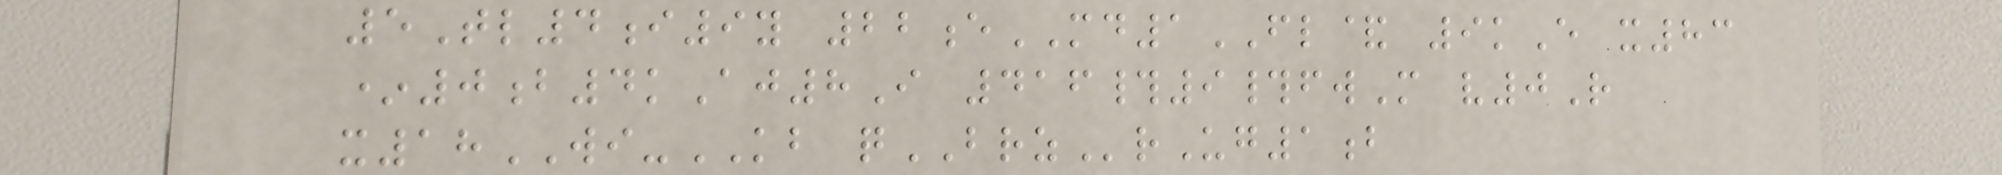5Tl4i9y 22eMD1FL& 9kE x83
*0b4kAj8I 416#9#fwM v0R
x18WI-KB qBRZrUg1b
